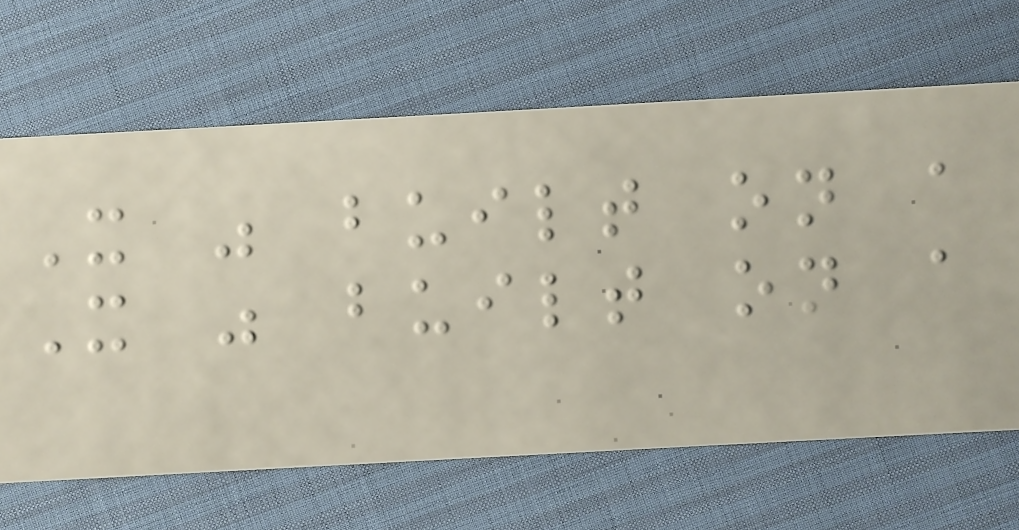It was built on a
It was built on a
